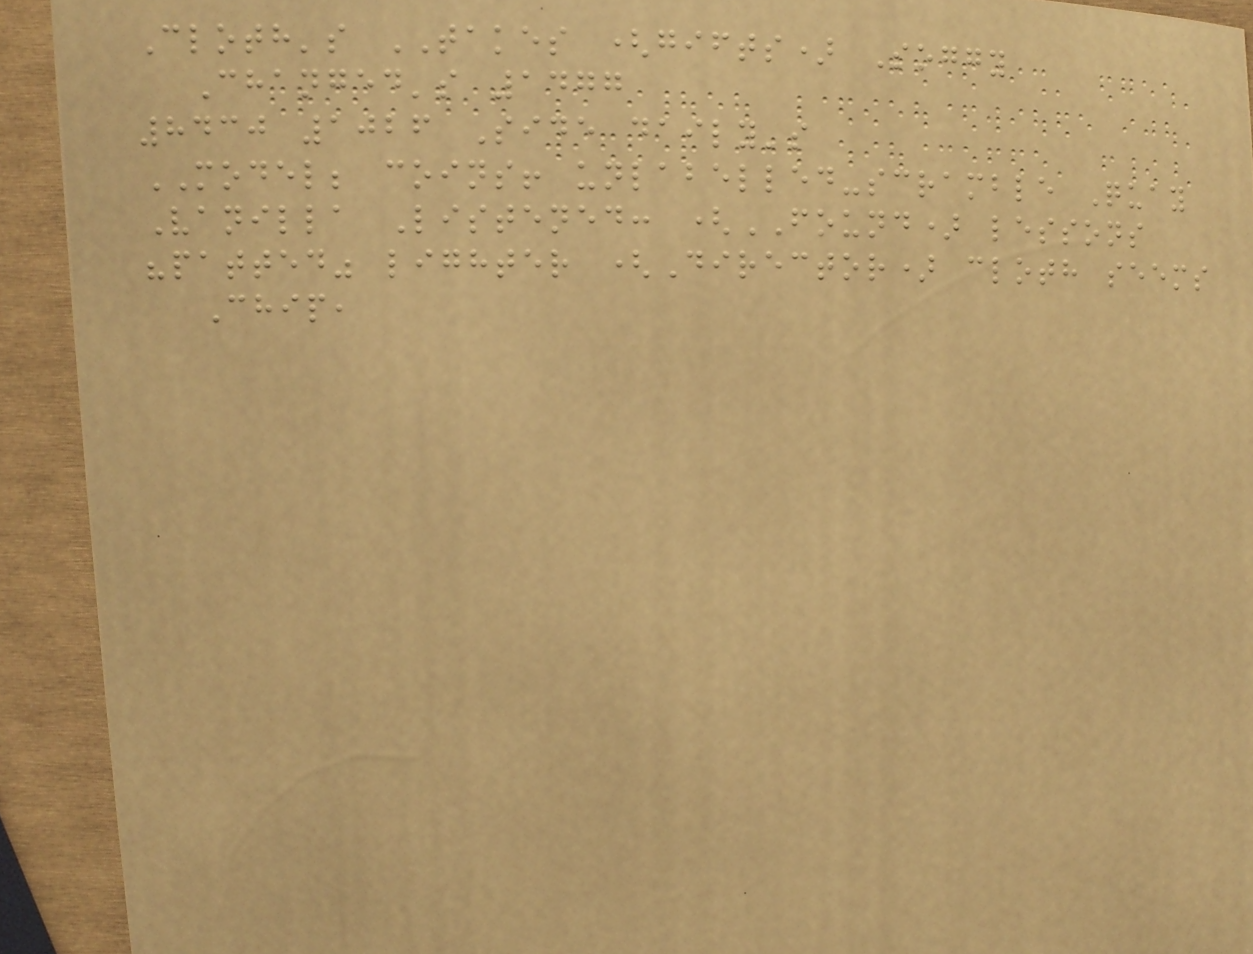Cloth's TAKES (gifts) Soggy
Changed's 1477
8430 1026 Side daily's
MODEL; coins! unlabelled-scramble Quay
Vanilla Listened: (FOUND) lessons
"patted" lighter (Director) cloth seems
Chip,
